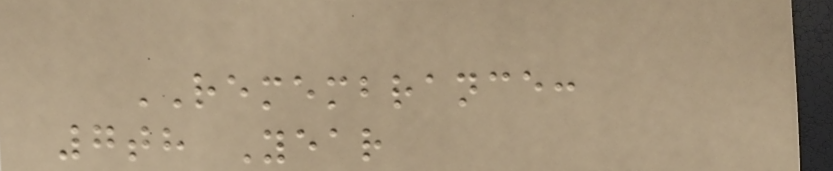REMEMBRANCE:
7th Year
